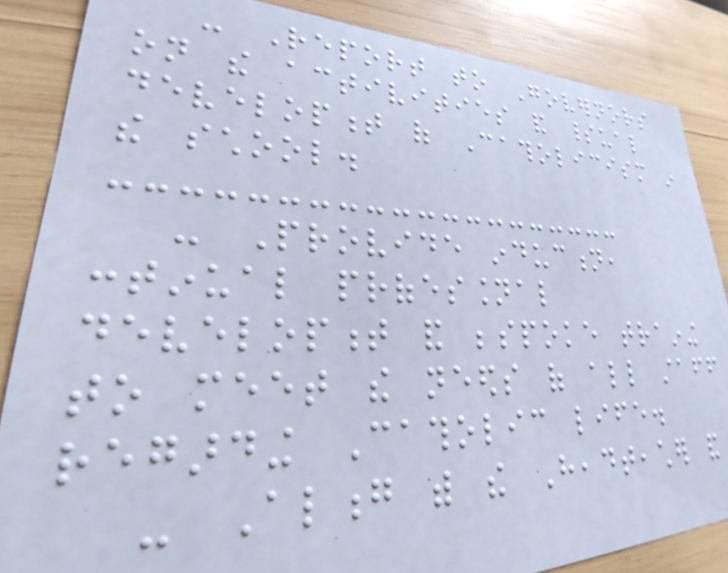- Report to Governors
on the activities and spiritual
development of Catholicism in
the school.
- Provide induction,
continual professional
development and bespoke training
to meet the needs of all staff
regarding Catholic life.
- Along with the Headteacher and
